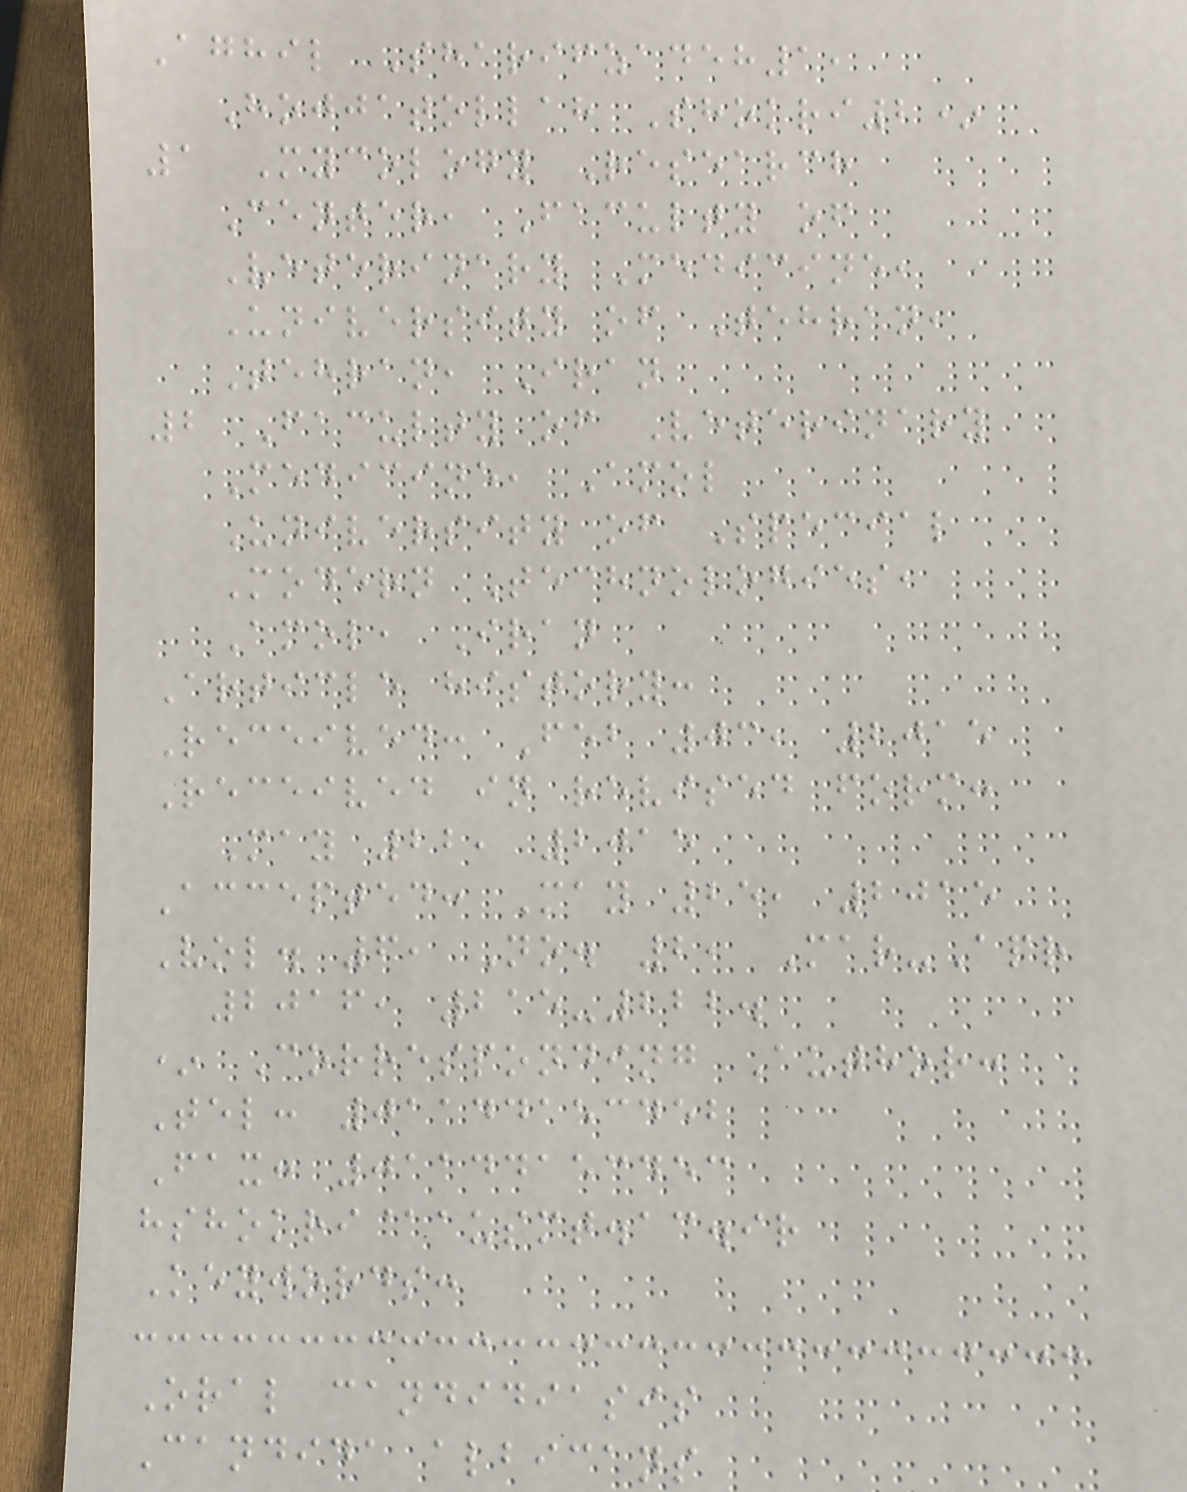Aghil Sharifzadeh1,
Hojjatollah Shokri2*
1 Mycology Research
Center, Faculty of
Veterinary Medicine,
University of Tehran,
Tehran, Iran
2 Faculty of Veterinary
Medicine, Amol
University of Special
Modern Technologies,
Amol, Iran
Article history:
Received: Feb 03, 2015
Received in revised form:
May 22, 2015
Accepted: May 25, 2015
Vol. 6, No. 2, Mar-Apr
2016, 215-222.
* Corresponding Author:
Tel: 01144153452
Fax: 01144153453
hshokri@ausmt.ac.ir
Keywords:
Oral candidiasis
Candida albicans
